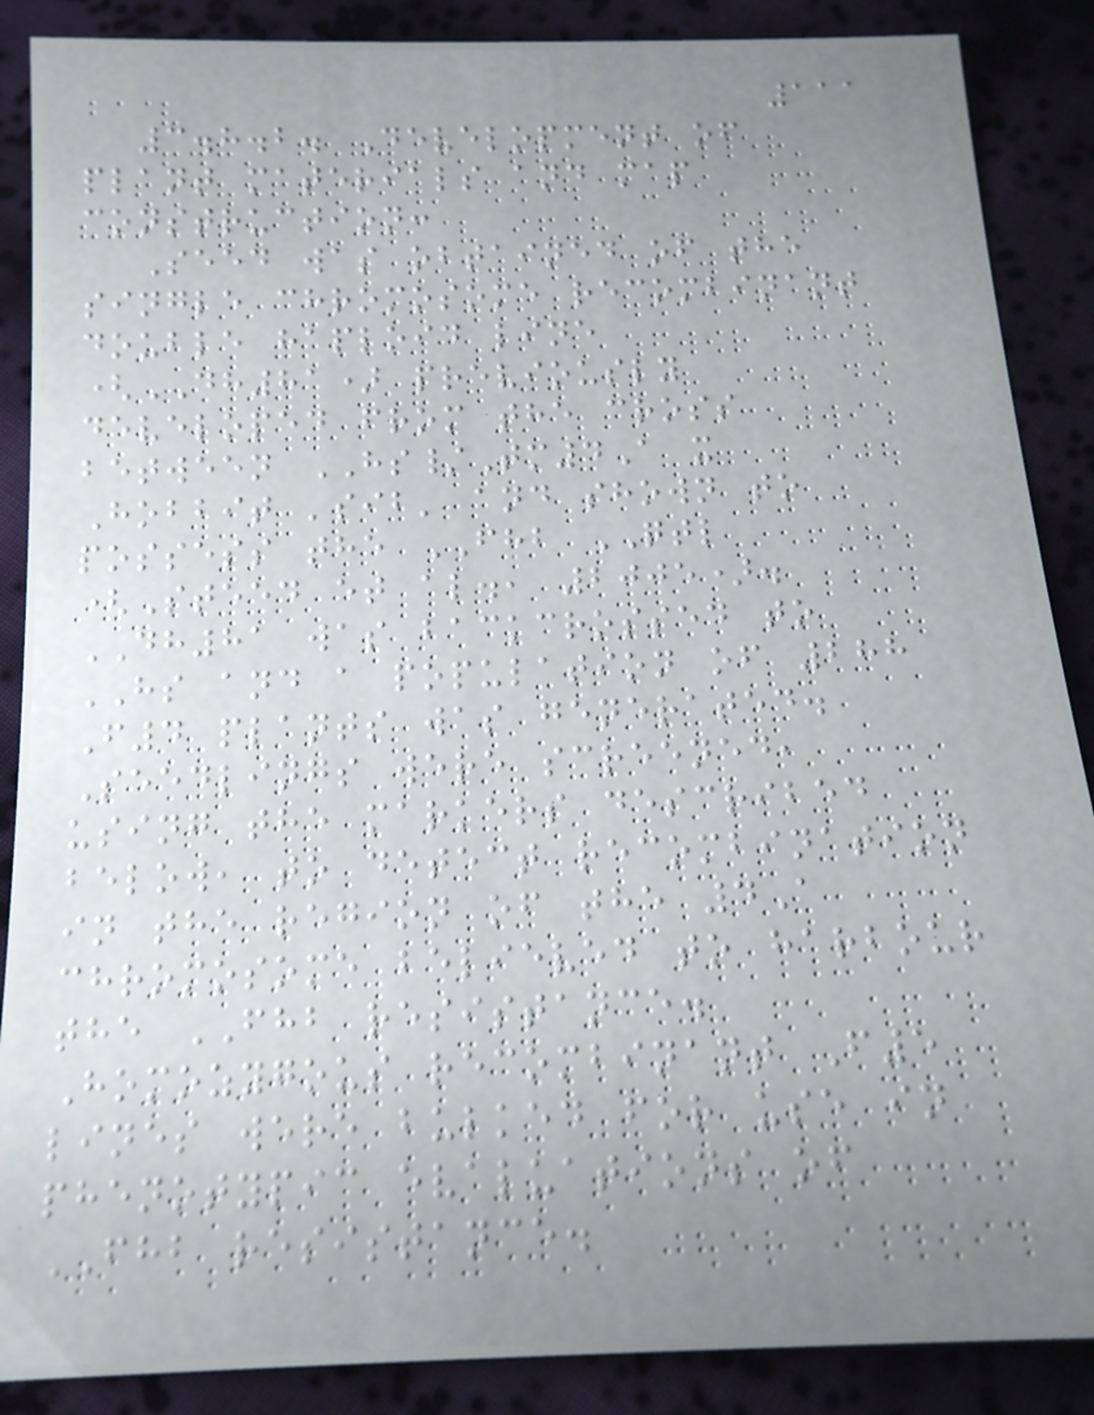111
3.8.2. Development of
plant materials and map
construction:
Seed was obtained of the
single chromosome recombinant
double haploid line
(DH81) previously
developed from the cross
between HS/Tm4A x
Hobbit 'sib' and shown to
possess the FHB QTL
(Steed et al., 2005).
DH81 was backcrossed to
HS and a population of 288
F4 plants was generated.
Seedlings were screened,
using the markers described
below, to detect recombination
in the region of the 4A
chromosome believed to harbour
the FHB resistance.
Homozygous recombinant F5
lines were bulked for use in
phenotypic evaluations of
FHB resistance.
